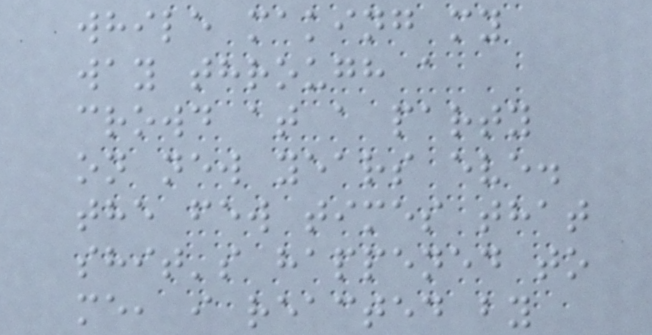while making my
way through a
crowd at a party
on new years eve.
the few times that
shit's happened to
me, i reacted by
